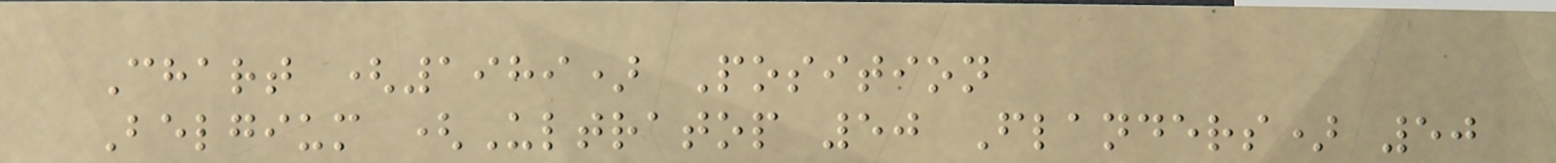Chart (1989) Position
Belgium (Ultratop 50 Flanders) 50
